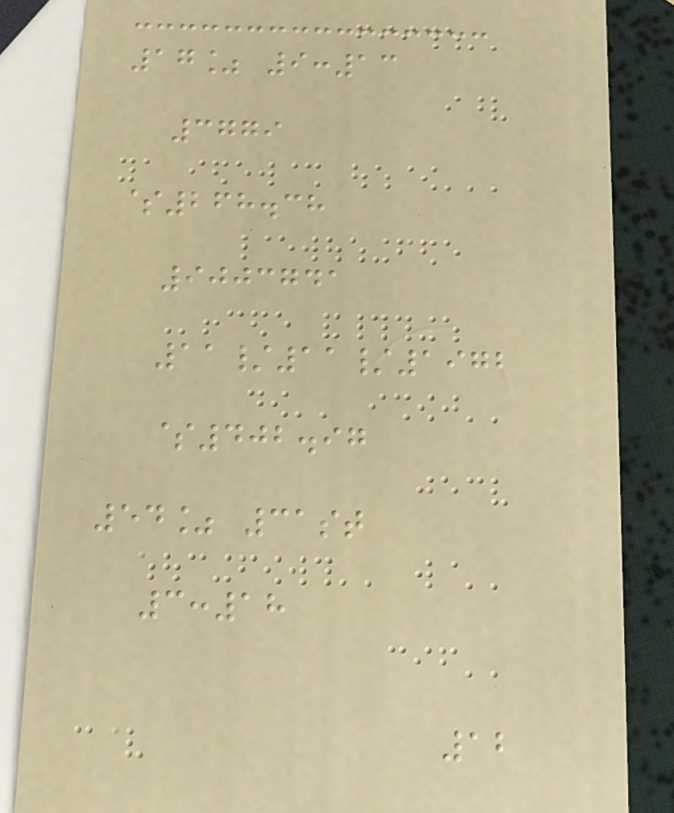17% 9:13
3779
$268.38
9003741
11/11/1972
$402.97
54% 31st
3:18
12
